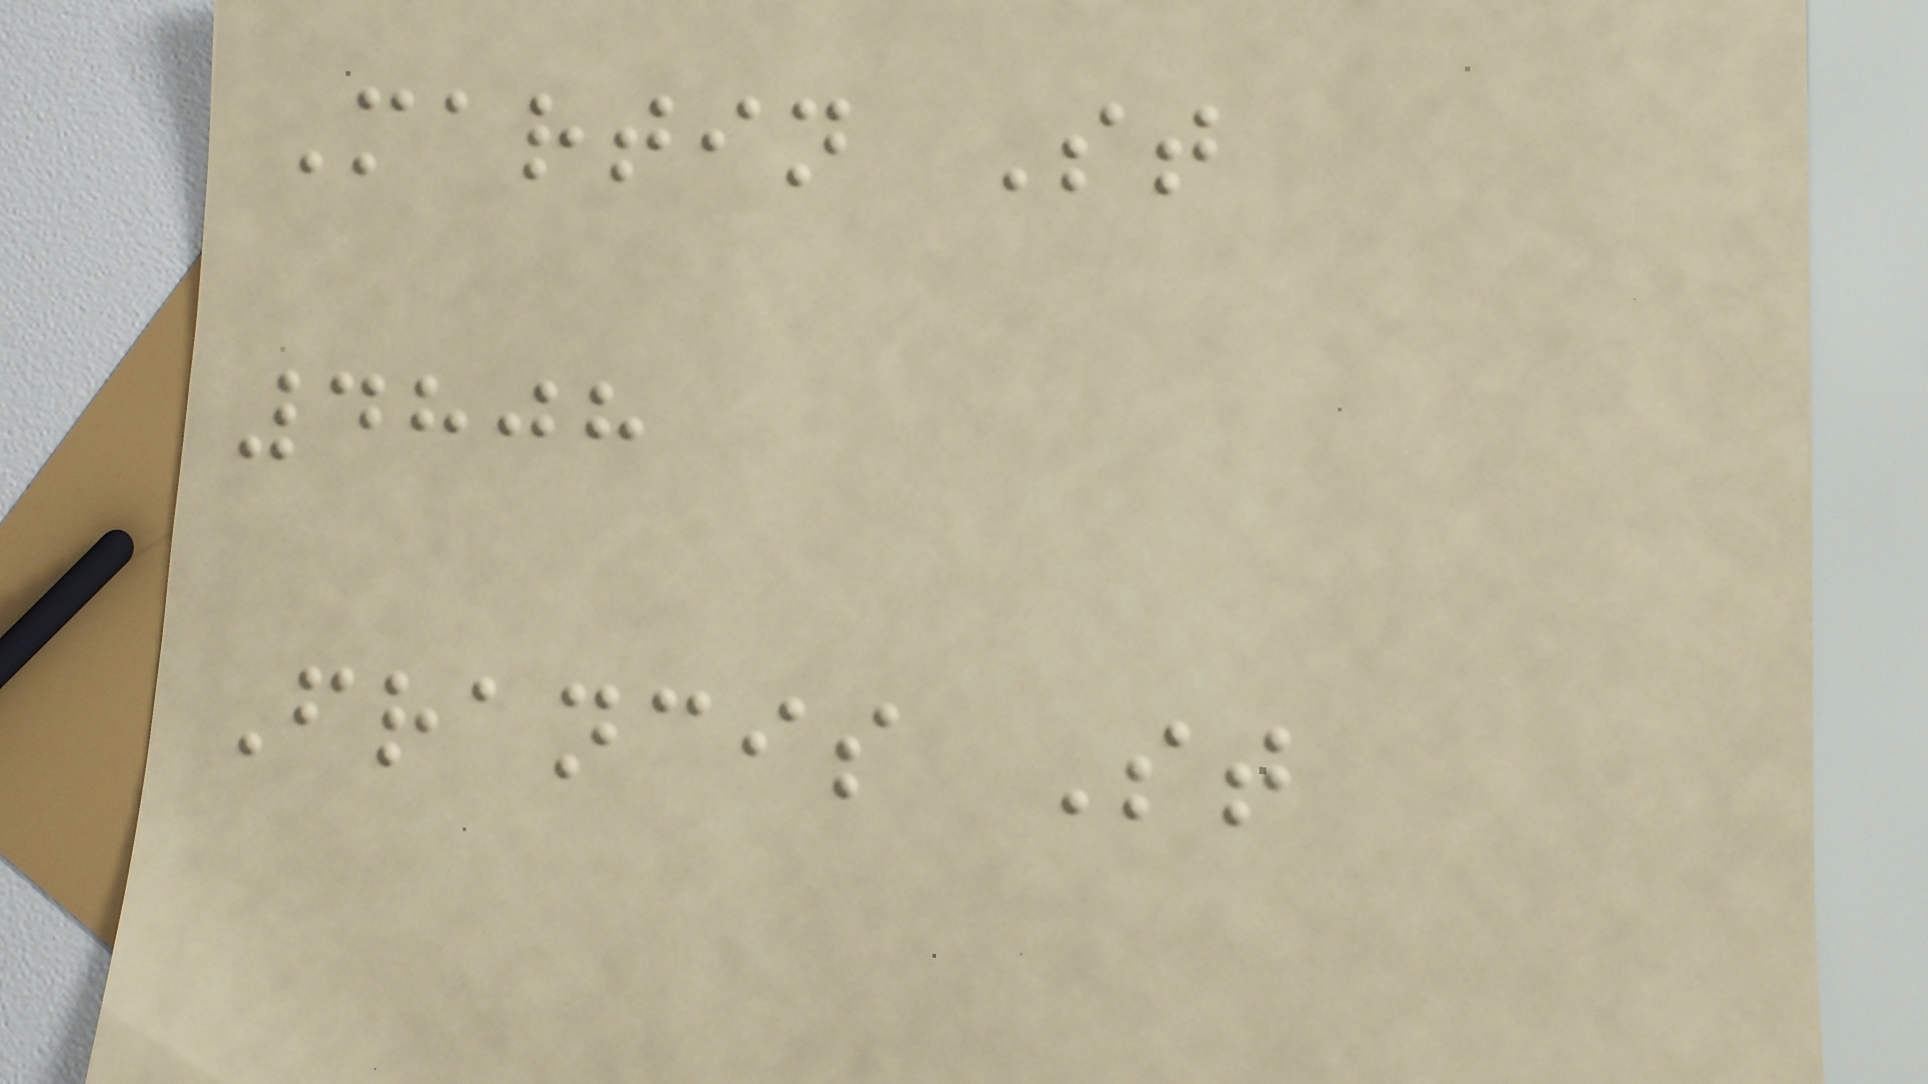Martin St
4808
Francis St
